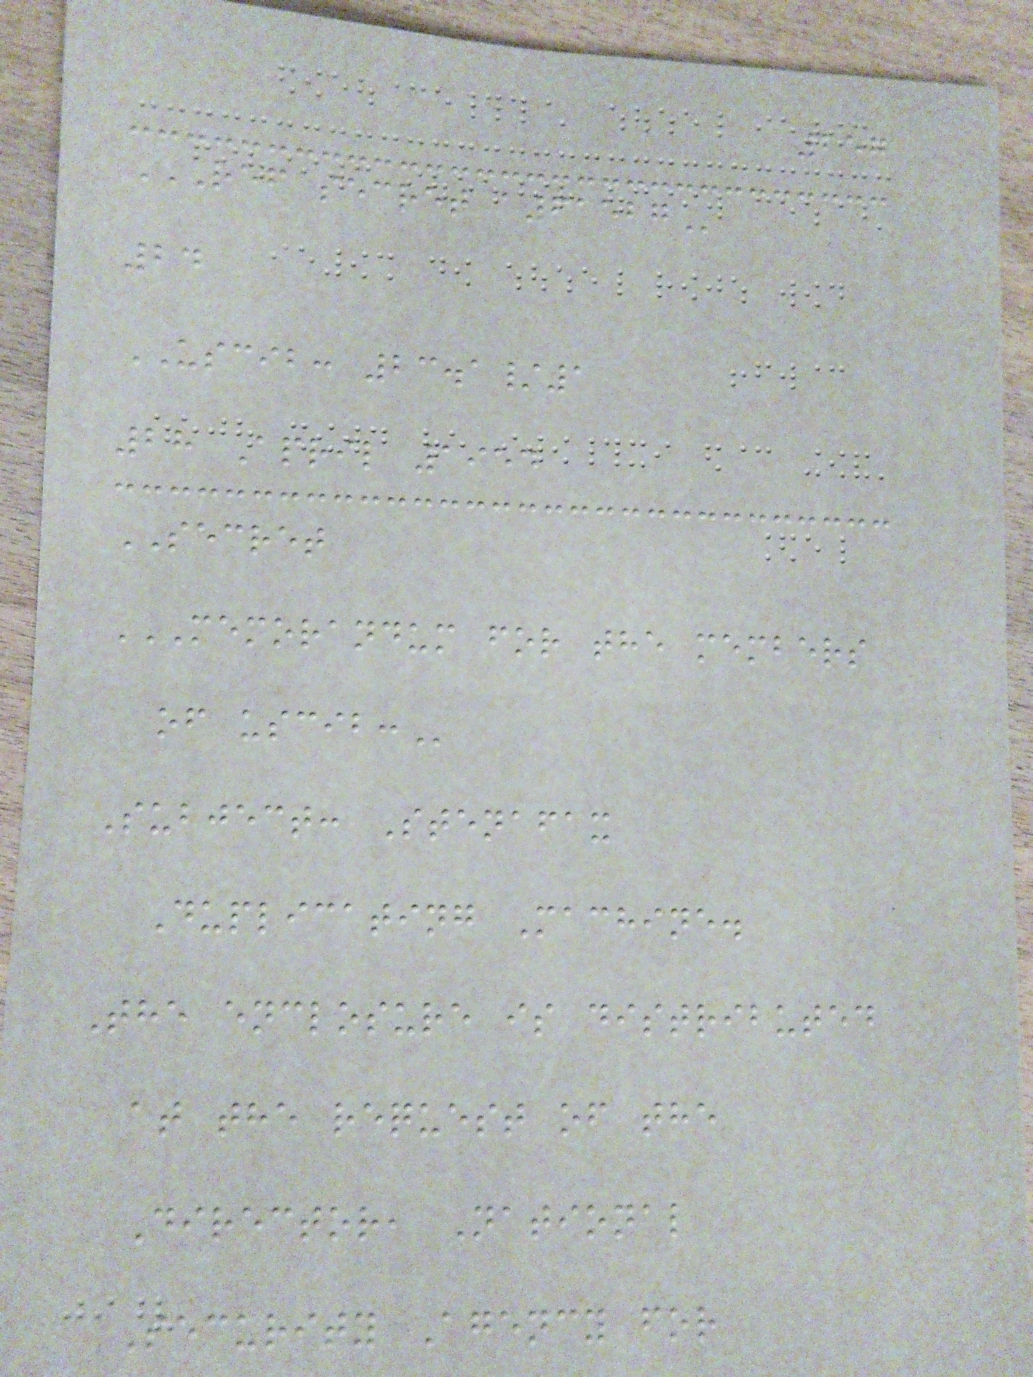257
REF SECRET A61527
24
USCIB: 23.1/1
28 April 1954
SECRET
MEMORANDUM FOR THE MEMBERS
OF USCIB:
Subject: Stenafax
Duplicating Machine.
The enclosure is distributed
at the request of the
Director, National
Security Agency for
